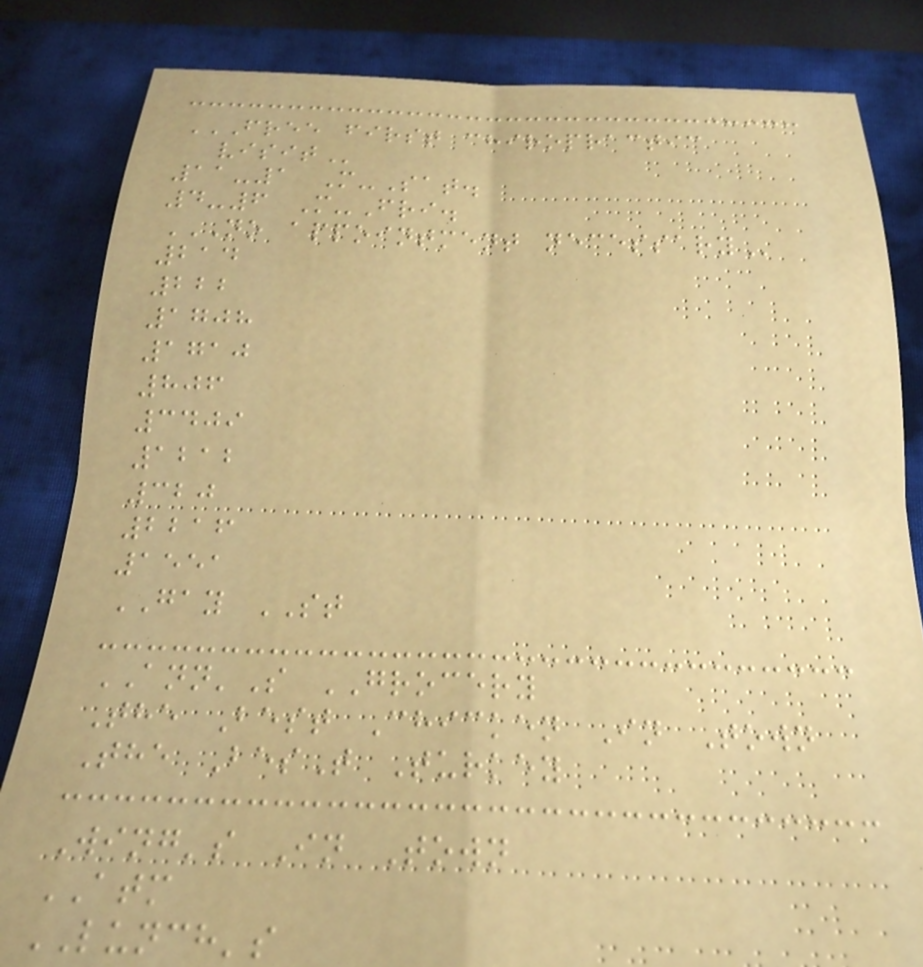FREE FIRST CHIROPRACTIC
VISIT
11-1 M-Sat.
4-6 M-Fri.
NO APPOINTMENT NECESSARY
214
222
1708
1710
806
3409
1212
320
2216
1551
GAY ST
ANN'S GROCERY
The Best Chicken In Town
The BesT Turkey
Wing's In Town
ATM
LUNCH's
